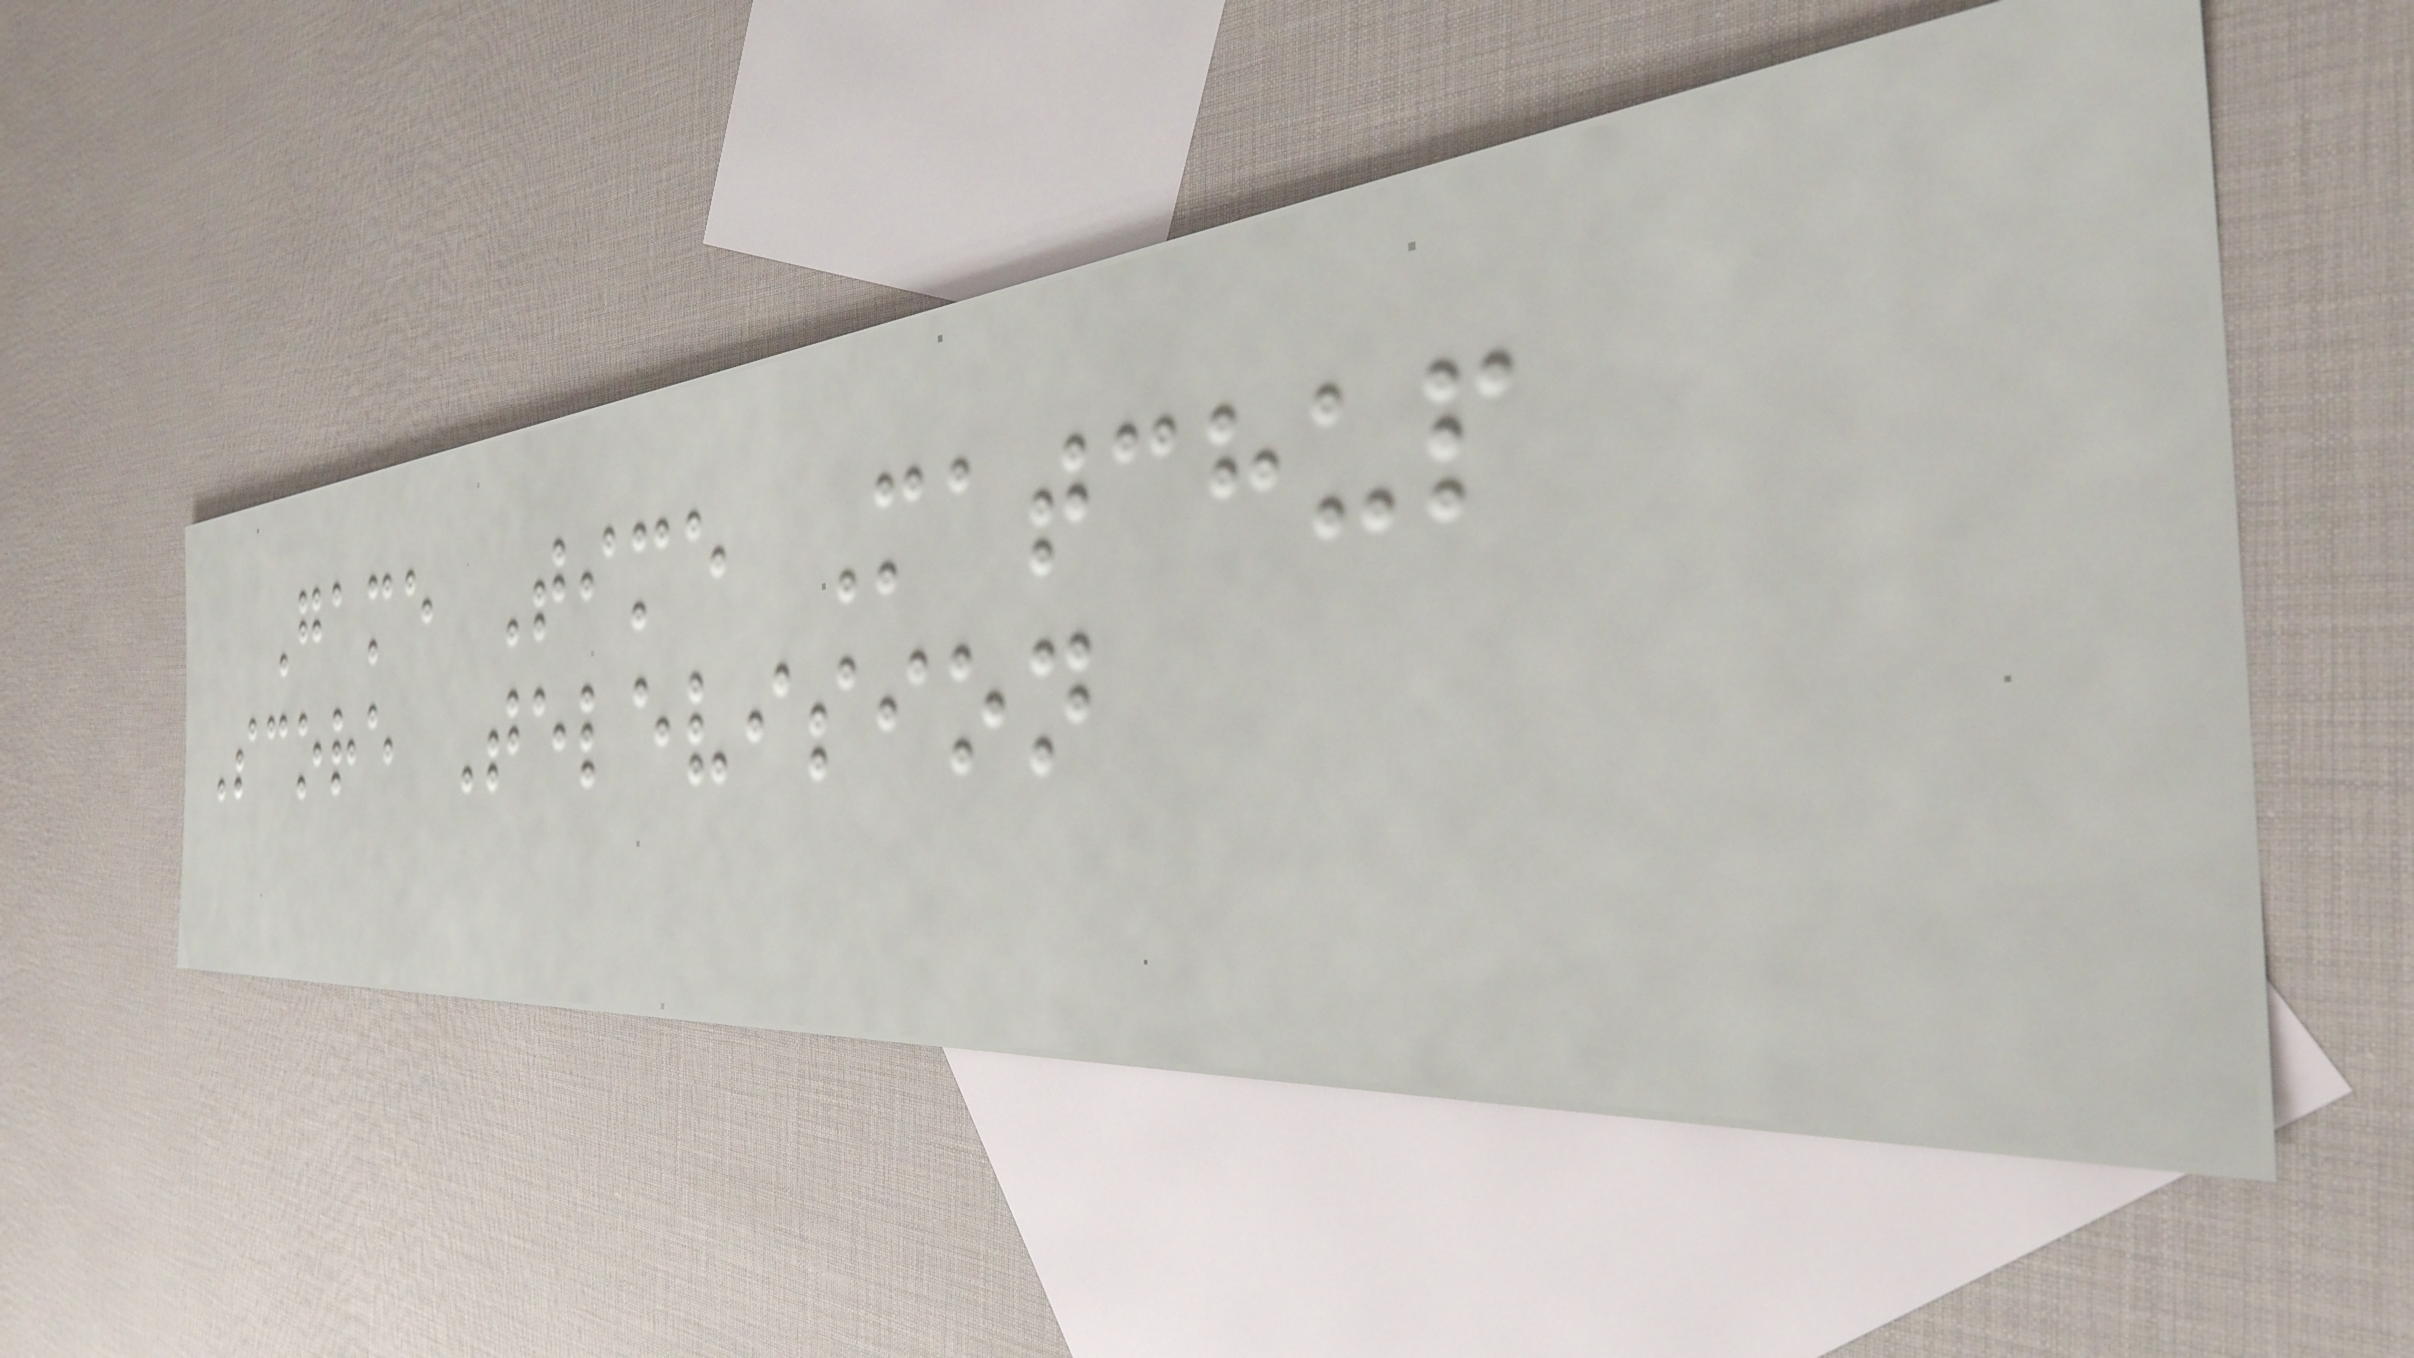Game Time Matchup
Score Television
